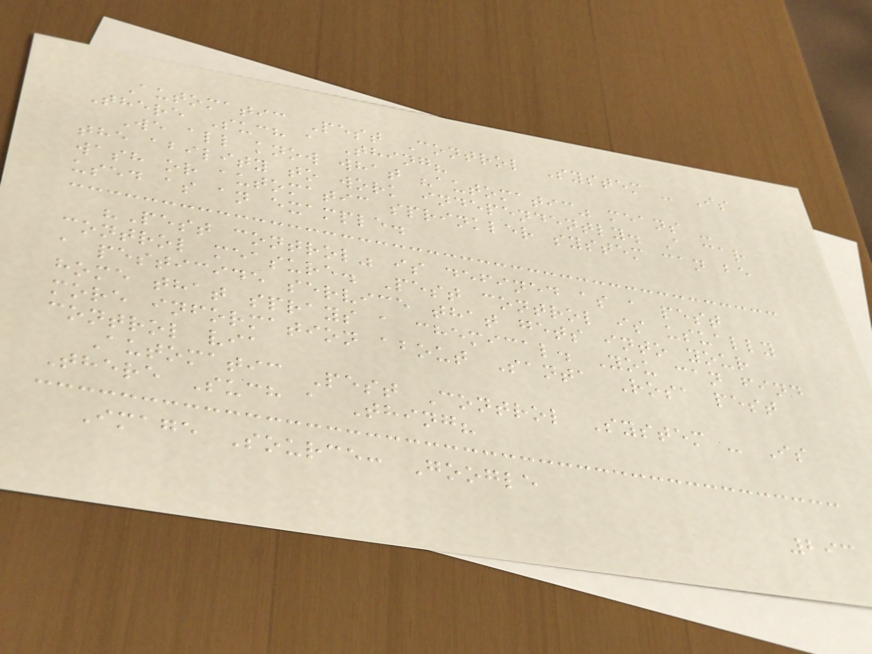Automatic Pest Control System - Is
There Such a Thing?
We all know what "automatic" means -
the ability to work independently. A car
wash or automatic sprinkler system can be
used as an example.
"Pest control" is defined as a pest
control measure. Pest control is usually
a pesticide service that gets into your
home that sprays a chemical. You can find
more information about Santa Rosa pest
control via
Automatic Pest Control System - Is
There Such a Thing?
Image Source: Google
293
